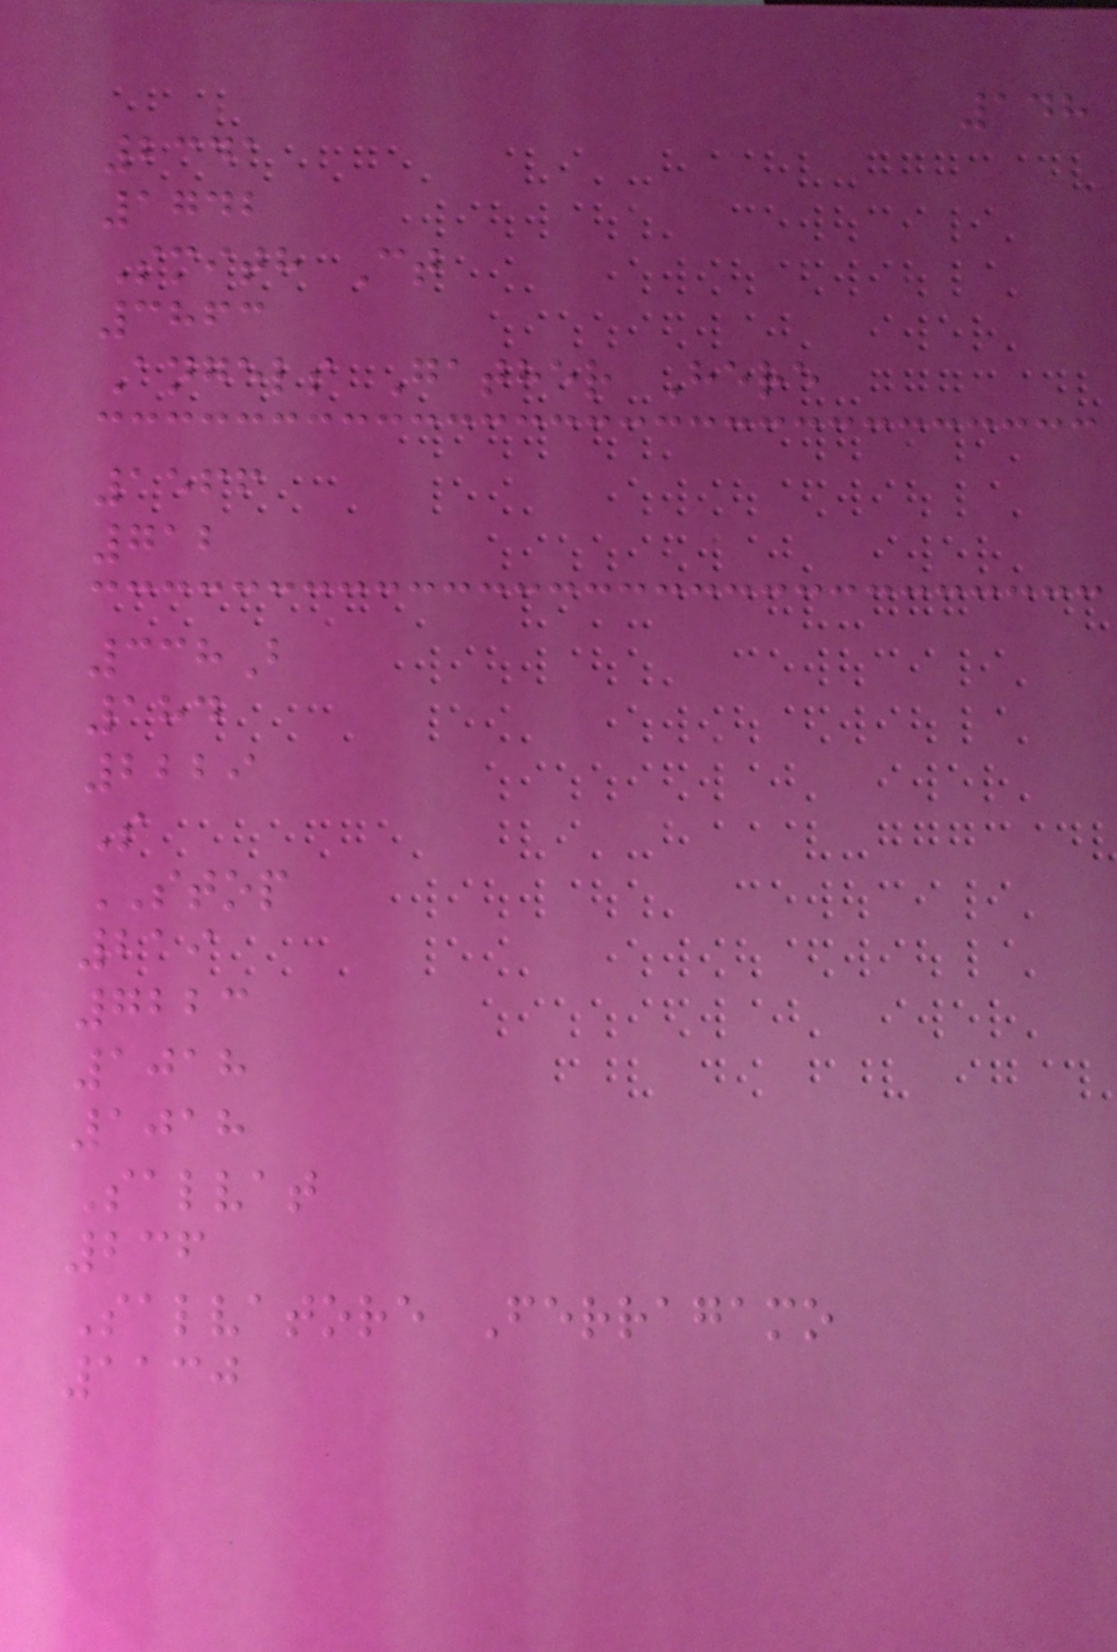148
2341
1742
Smith Ct
3863
Angels Gather Here
1566
712
338B
184
2229
S
STOP
219
7223
1018
1018
Salvat
236
Salvatore Ferragamo
1130
